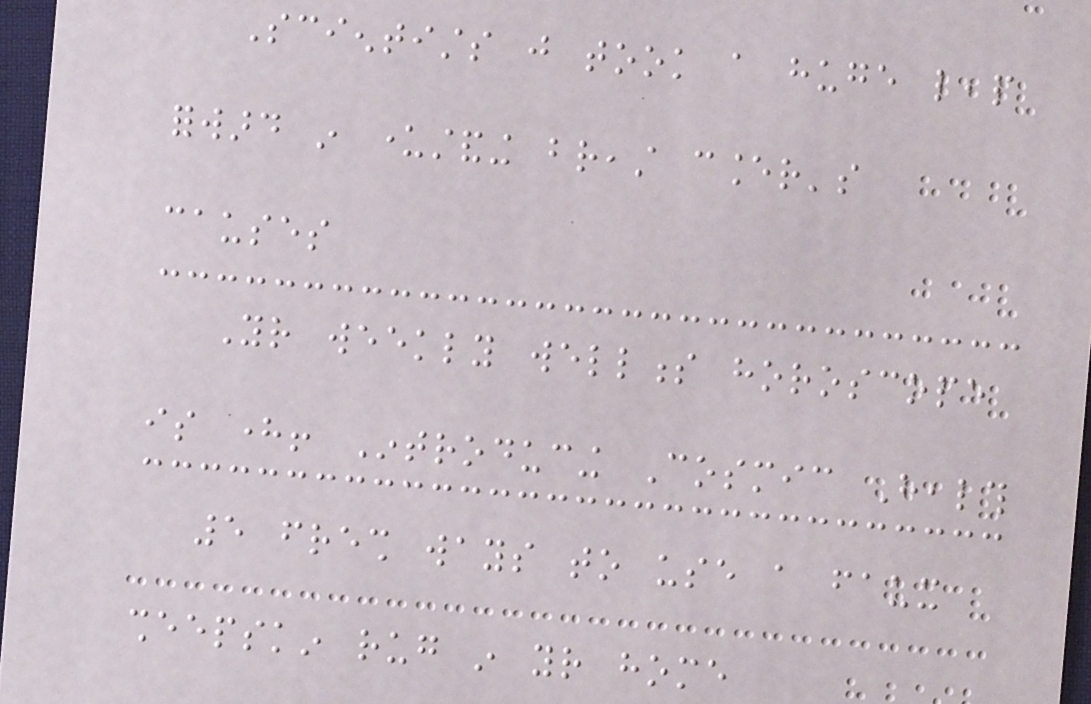Scientists just took a huge leap
forward in understanding breast cancer's
causes
Your weekly wellness horoscope
is here! Introducing Cosmic Health
5 fresh ways to use a faux
sheepskin rug in your home
